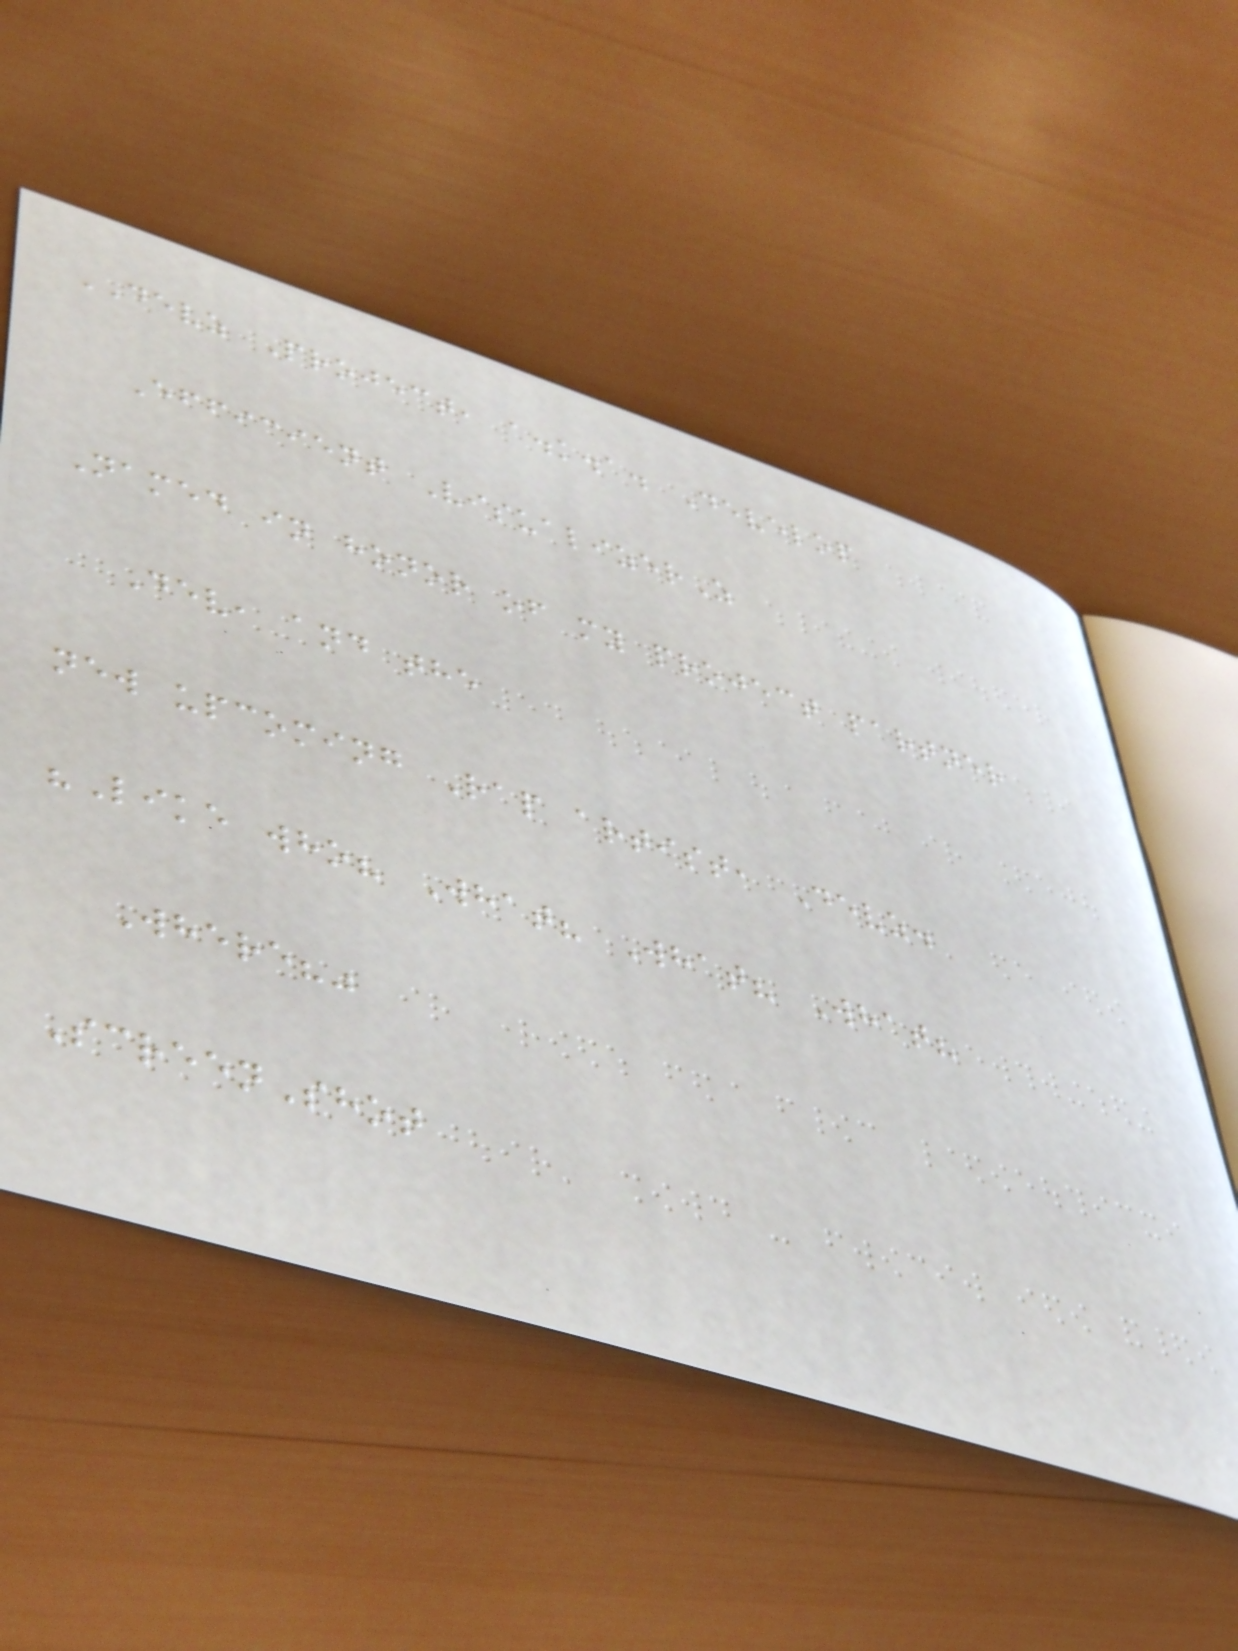DEVZ Project, a.k.a. Develop
Efficient VisualizerZ
Named in honor of my project partner
Dev, and the
new upcoming Rap artist, Devz.
"Like who? What? What? What?
Where?"
ScreenShot
